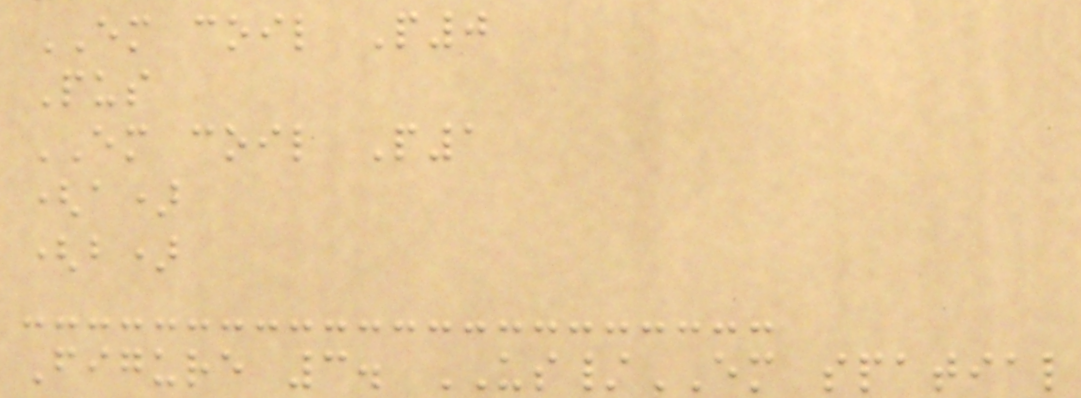EM coil P0
Pus
EM coil P1
(a)
(b)
Figure 3. US/EM spatial
